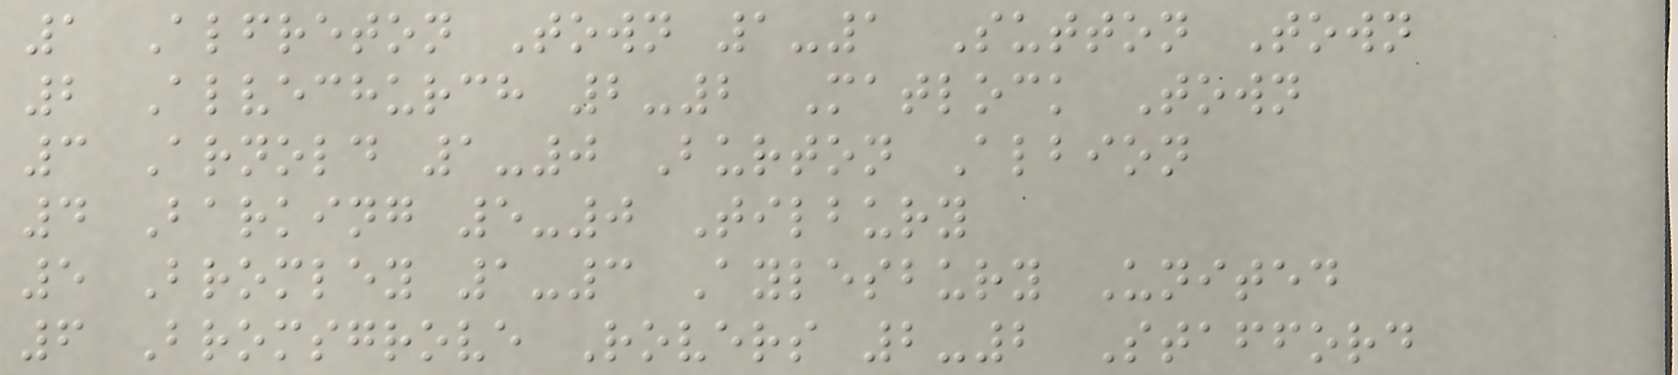1 Alfreton Town 1-1 Sutton Town
2 Alvechurch 2-2 Matlock Town
3 Arnold 1-0 Burton Albion
4 Barking 5-0 Tilbury
5 Bromley 1-3 Aylesbury United
6 Bromsgrove Rovers 2-2 Stafford
